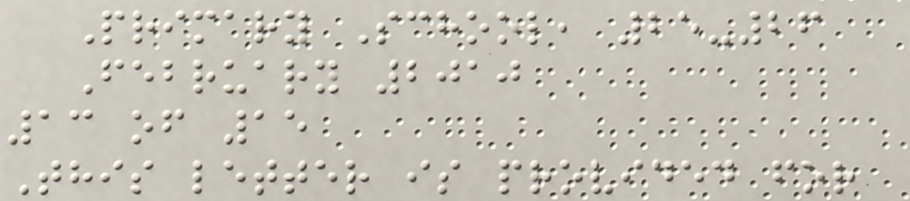Primary School, 25-26
February 2010
13 of 15
This letter is provided for
